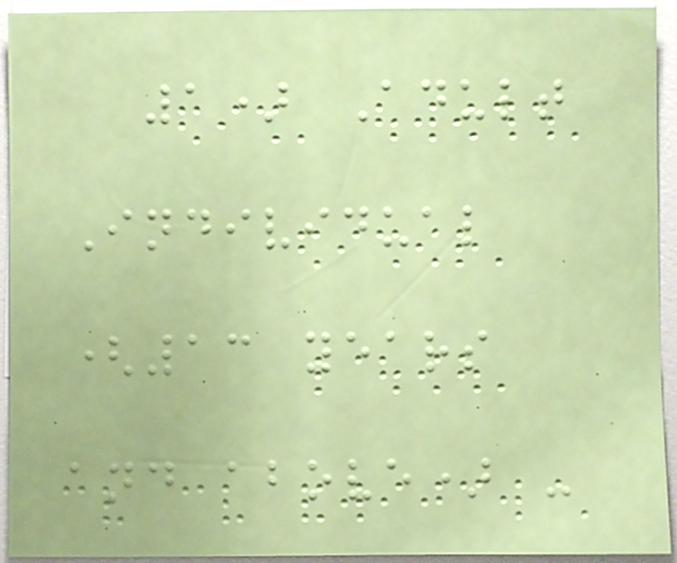1) Adult
Individual
(13 years
and above) -
